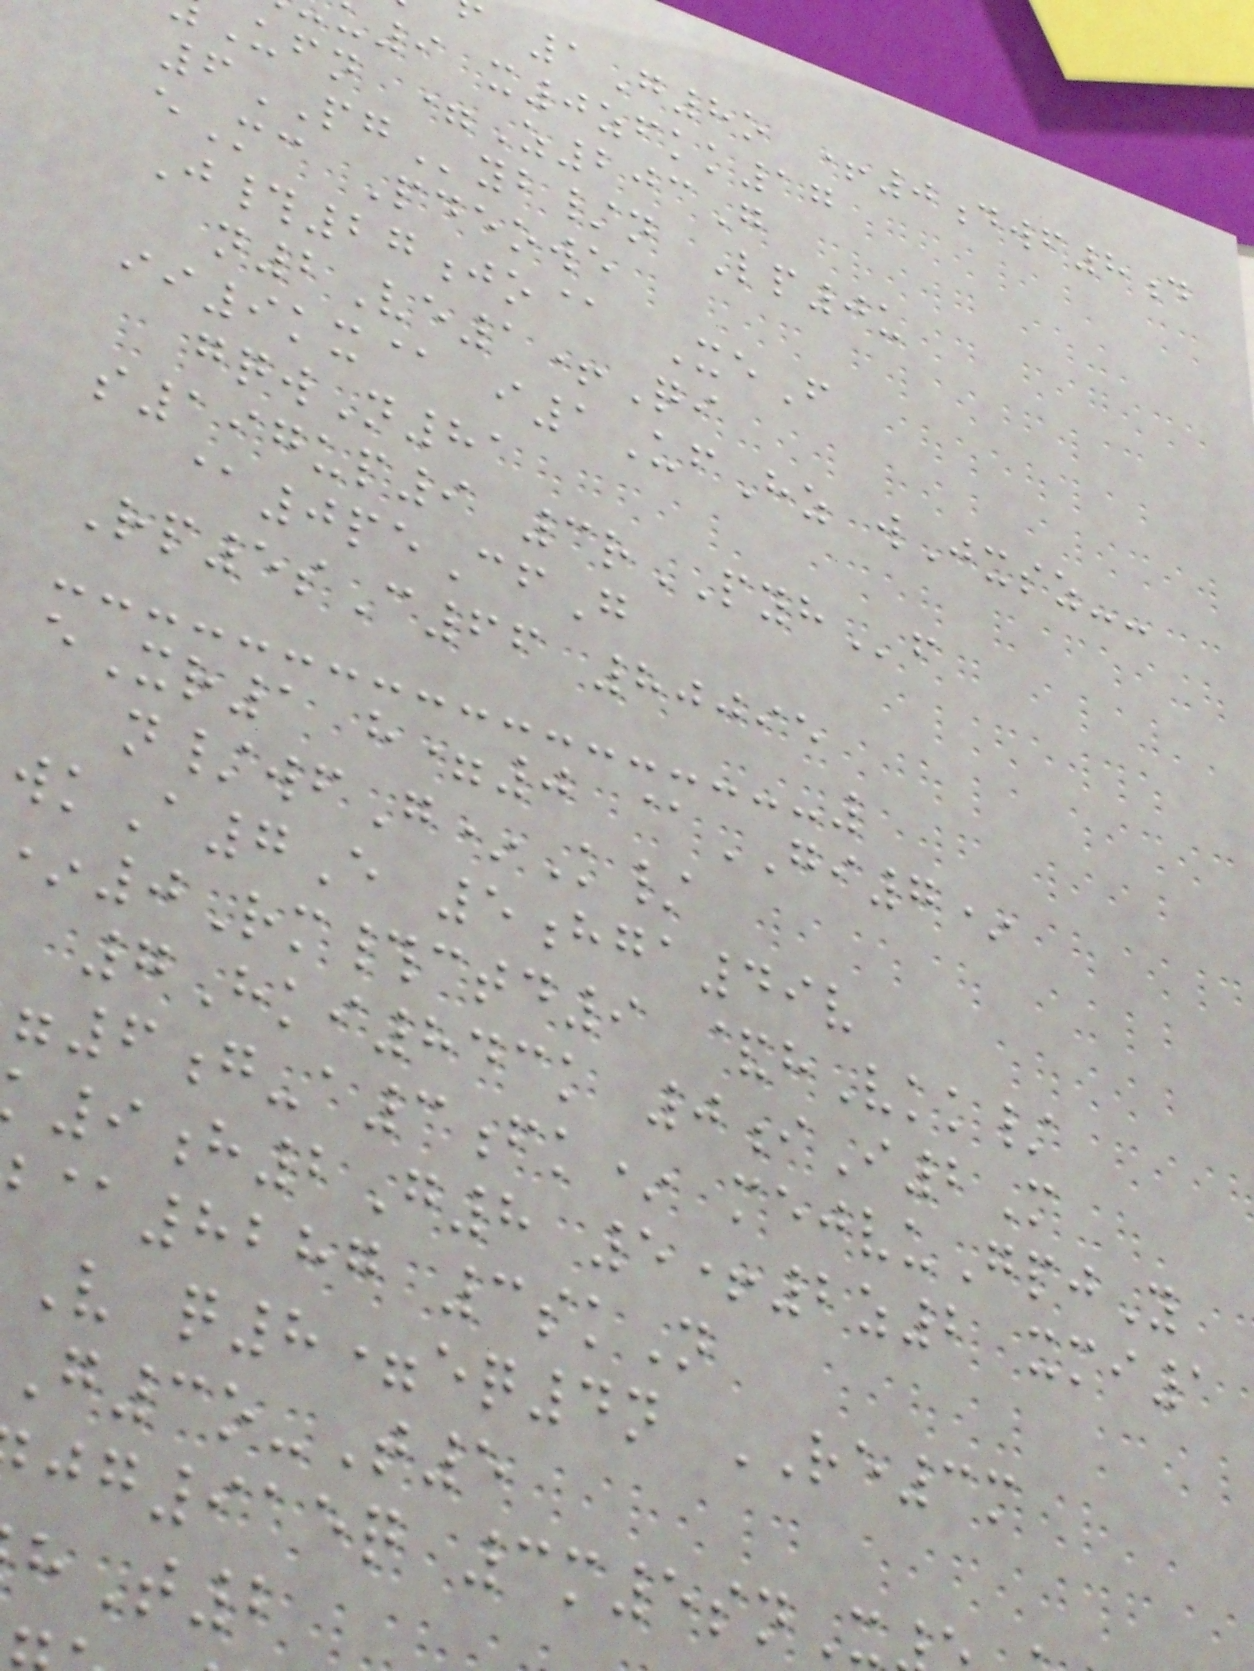1G8o +0dwf8d
9 x0zfkk17
Ufn =Z203G
6PGyb/n Lp0u
eMc Pdeowe
J#27jo@ XeF
n2Ve1+Qi
ii9kx@ i1UfHz wJxsz--
gqwN81
s197up9 3rPYHf
@0peCfG
Rp5sC66 80095
eXr1 h=0 @GI7*
n/wfG*K/
wkA7E 5hga49v
0Rm#ctd9 &hVkk/
7Hki843k 0iI2M
6g-a3fk* mejvuGpjY
9h2G8 5+2z2 xmi1
@8287 3skN
V q8=eq4n RE3m
G3o-T5
jg915q 3m5snX
T2
